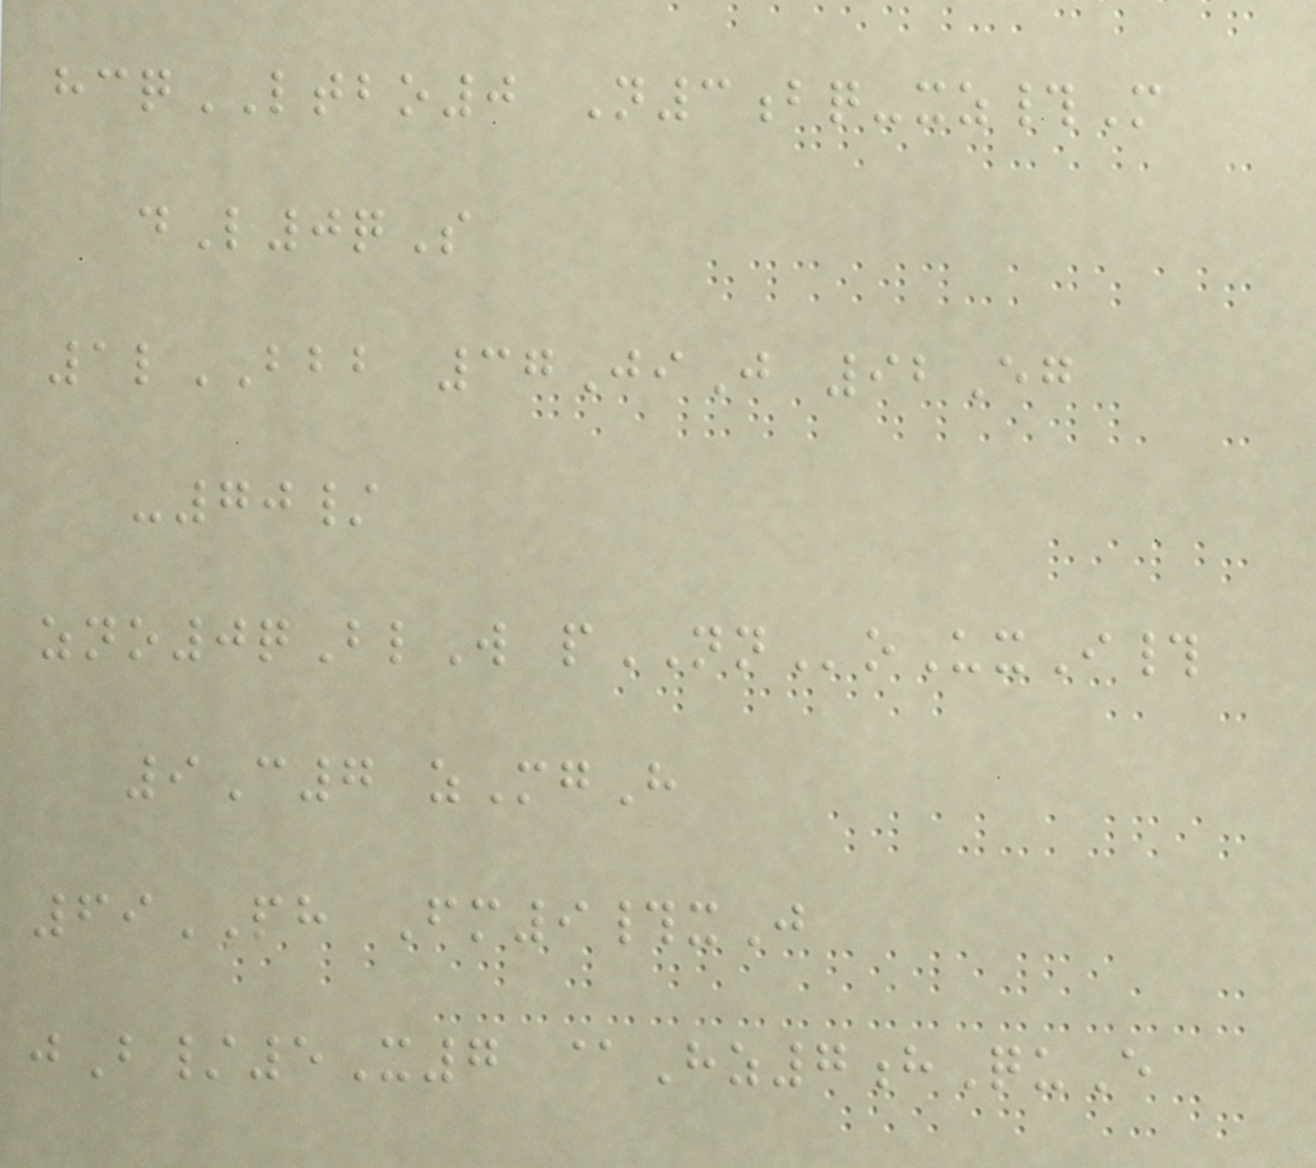hcqLTBO0 N3bq-xz#M
dL0qS
1lBBB 37JiJ 92Eg
-70/
zno0qBlW pNNoUxI#
9C7 zMgH
69PH Fm9#xJ
jB/5X7 @Hz7hQuE
